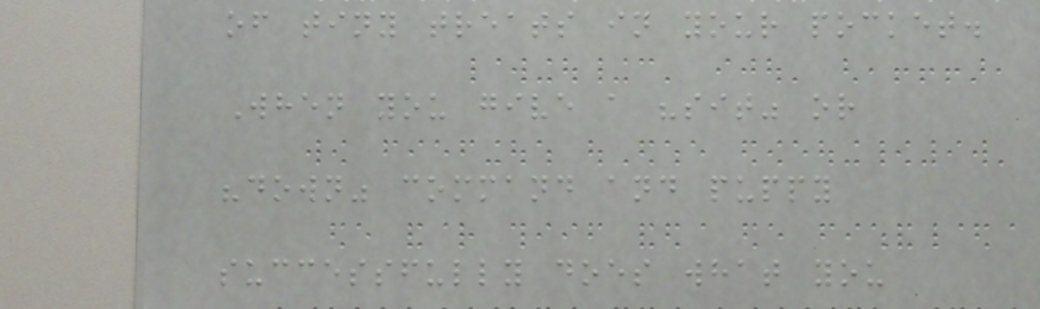of tiny treats in your pocket.
When you give a "sit" or
"down" command and puppy
successfully does what you
